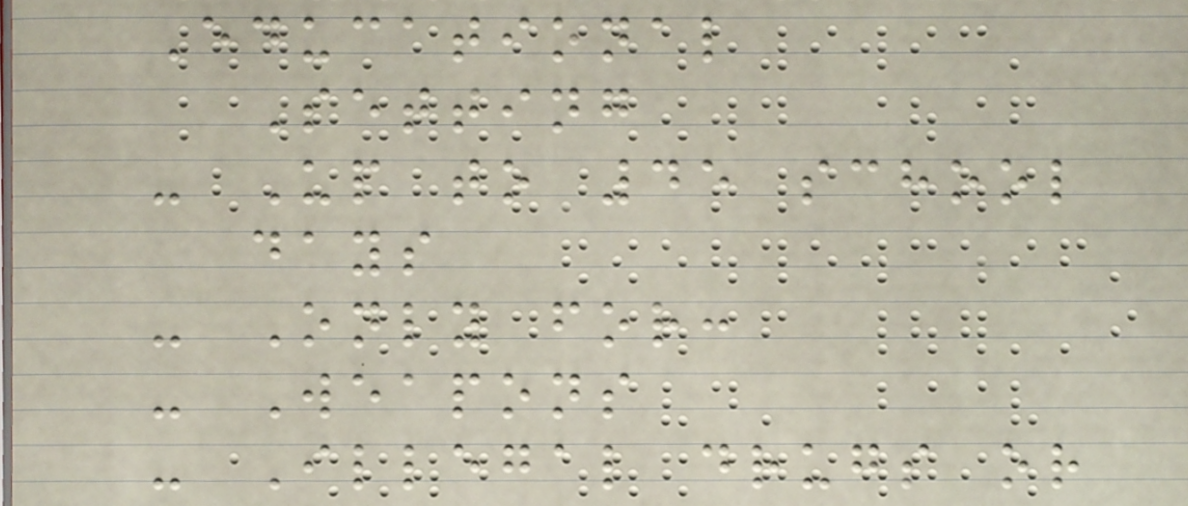Educational
Setting
- Up to 45 school
days
- Only for:
- Weapons
- Illegal drugs or
